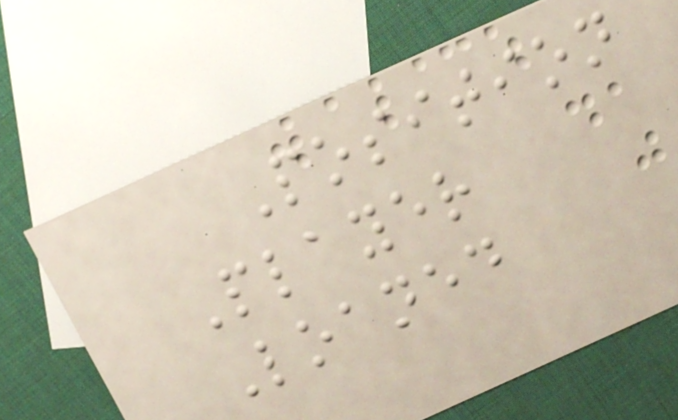Position
Player
Loaned
